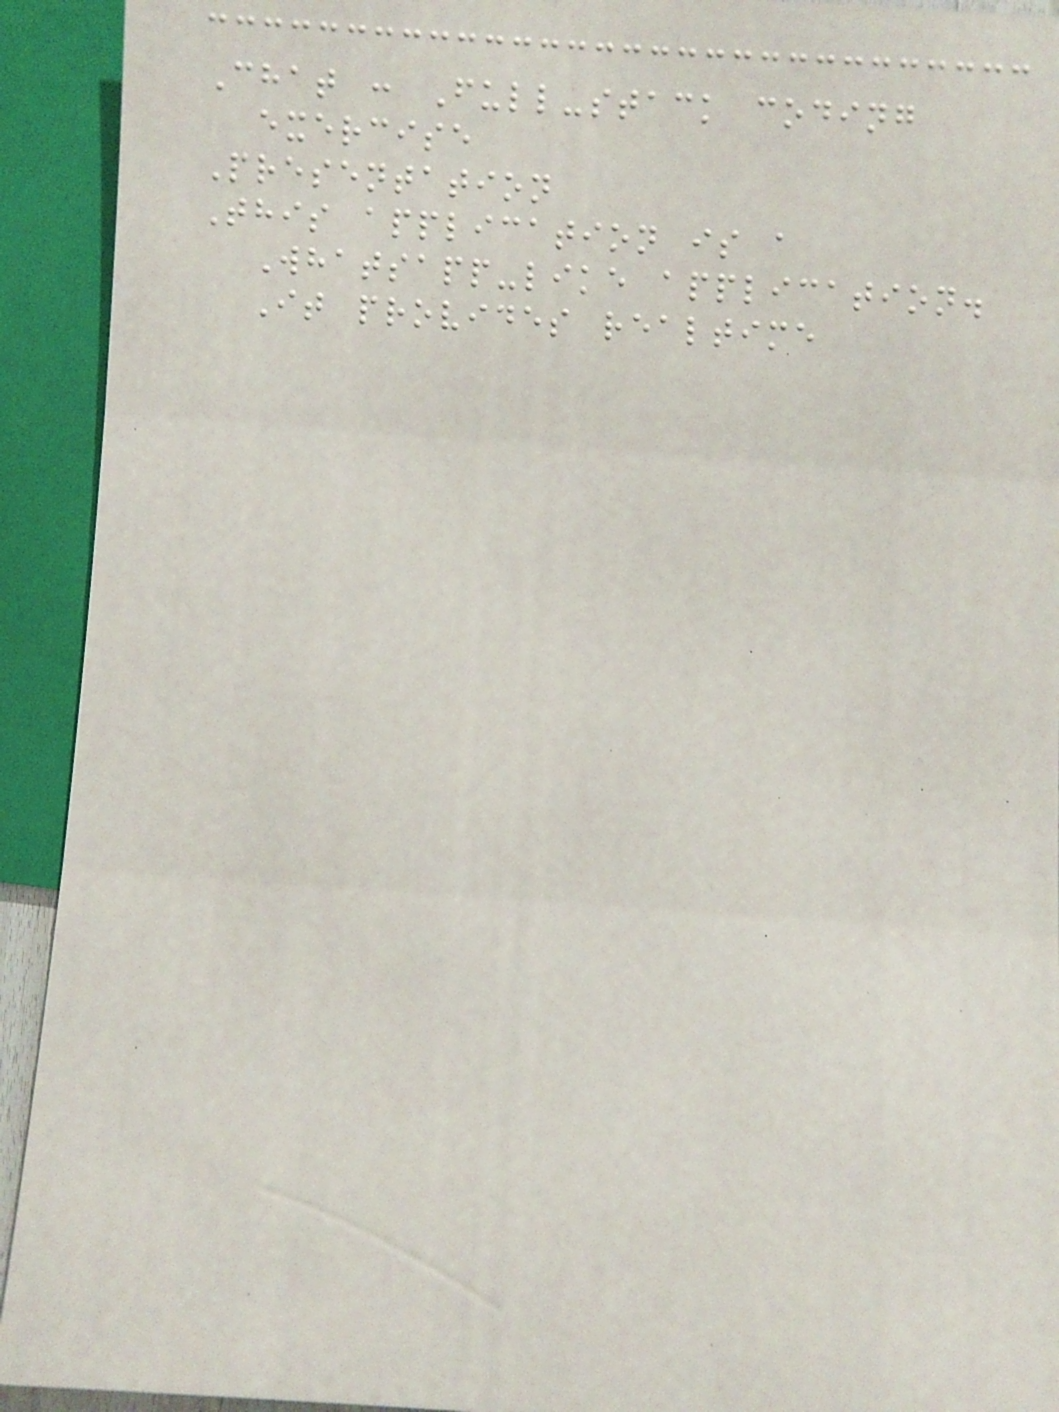Chat : Full-stack coding
exercise
Presentation
This application is a
Whatsapp-like application.
It provides realtime
